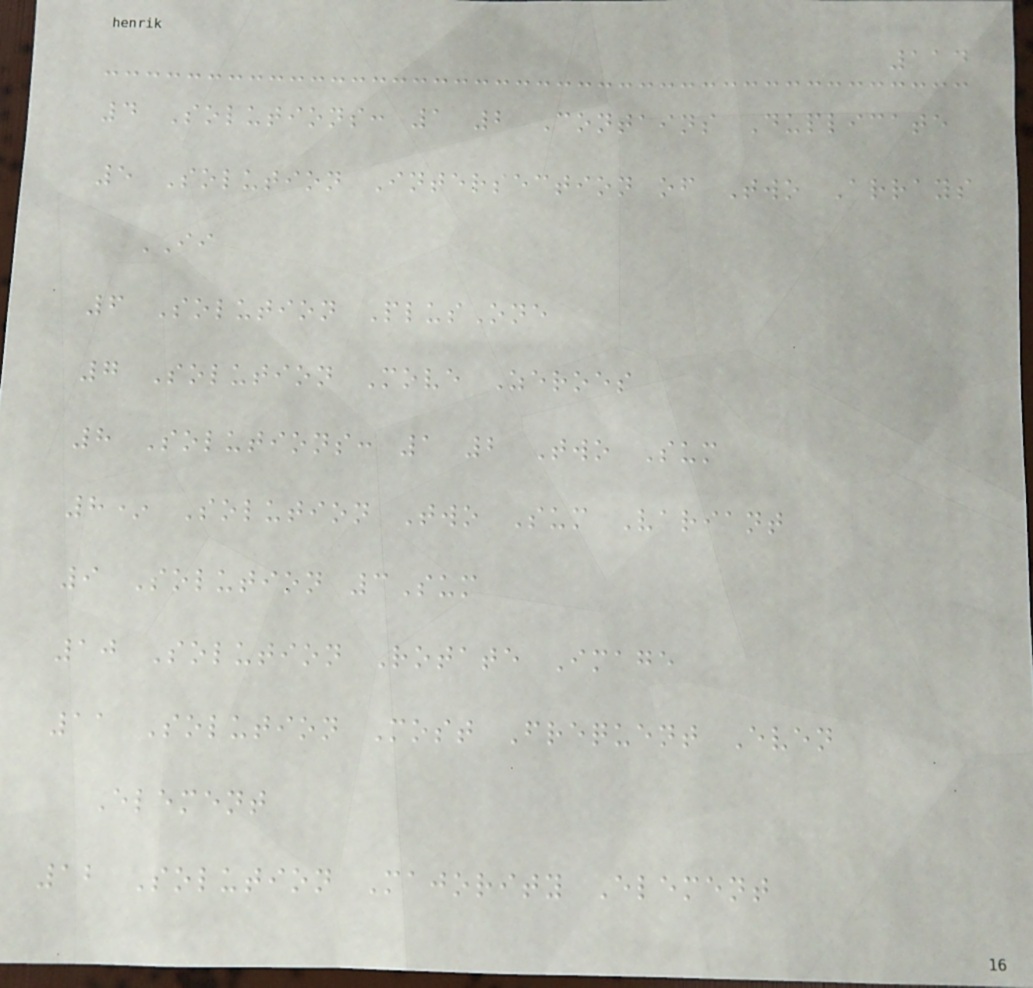114
4 Solutions: 1 2 Contains Duplicate
5 Solution Intersection of Two Arrays
II
6 Solution PlusOne
7 Solution Move Zeroes
8 Solutions: 1 2 Two Sum
8* Solution Two Sum Variant
9 Solution 3Sum
10 Solution Rotate Image
11 Solution Most Frequent Even
Element
12 Solution Majority Element
